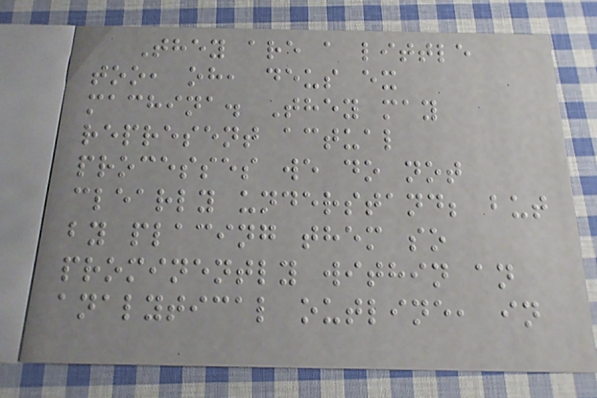They are a little
too, oh, deus ex
machina. They may
represent actual
processes we do not
clearly understand; but
by placing them so
prominently within an
analytical outline, in
